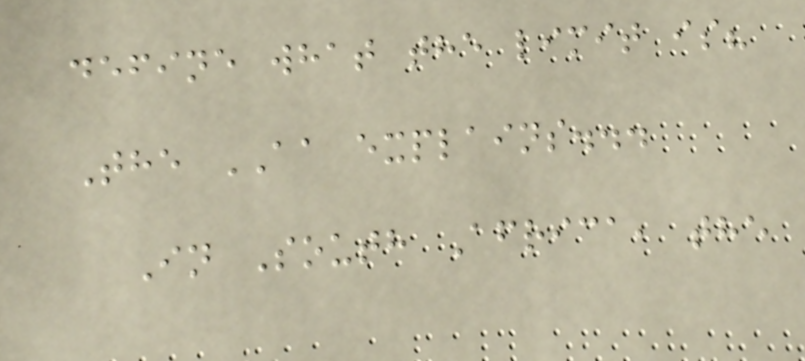define what the limit is?
The AA explains...
In South Africa, the
